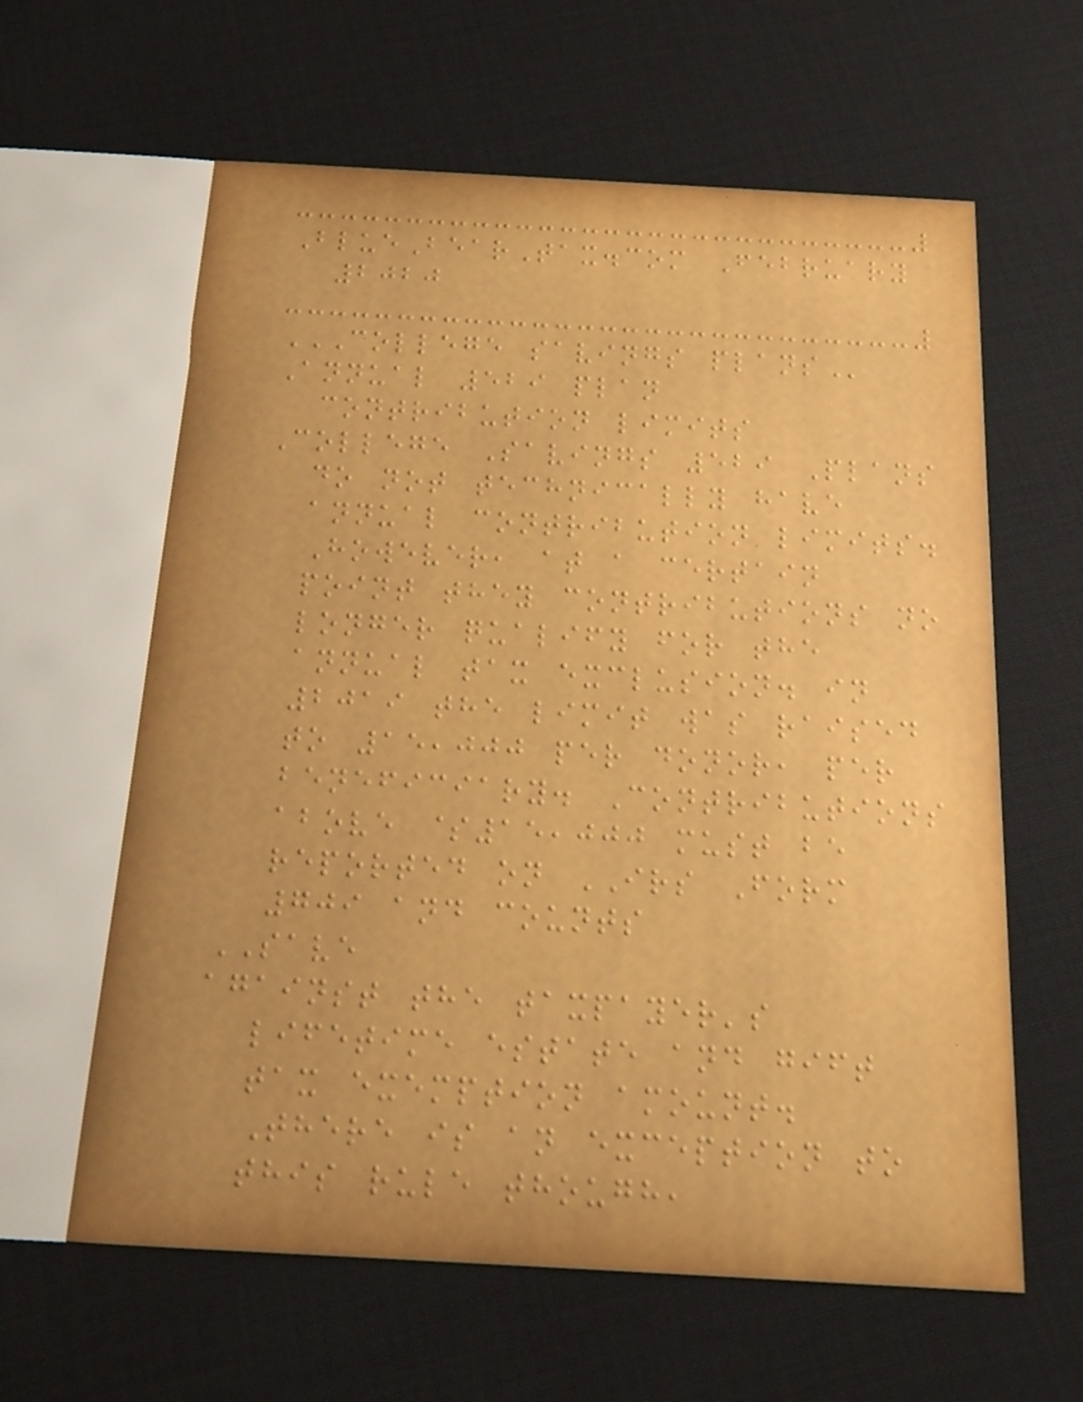BlueBearTax.com February
2020
COLLEGE SAVINGS PLANS
Annual 529 plan
contribution limits
College Savings 529 Plans
do not technically have
annual contribution limits.
However, at a certain
point they contributions no
longer qualify for the
annual tax exclusion. in
2019 the limit was raised
to 15,000 per donor, per
beneficiary. Contributions
above $15,000 must be
reported on IRS Form
709 and counts
SAVE
against the taxpayer's
lifetime estate and gift
tax exemption amount.
There is an exception to
this rule though,
